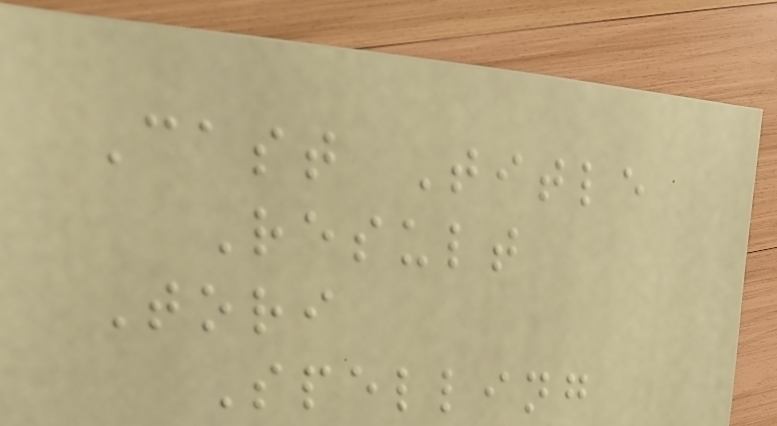Cast Title
Result
Tori
Spelling
